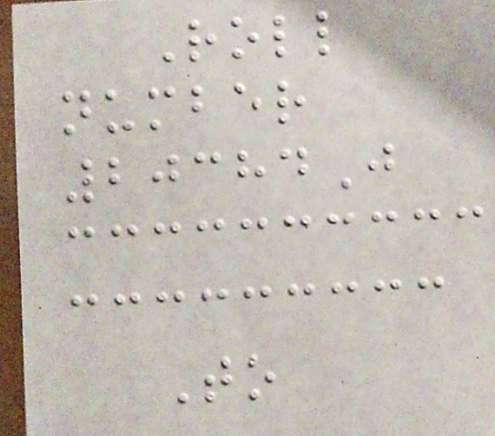Roll
number
20384J
To
